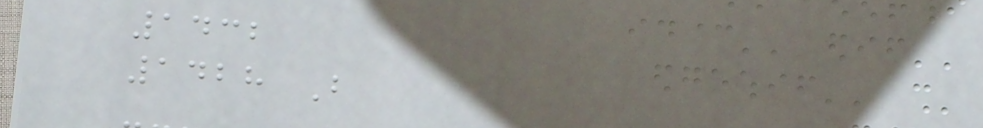1432
1428 B
